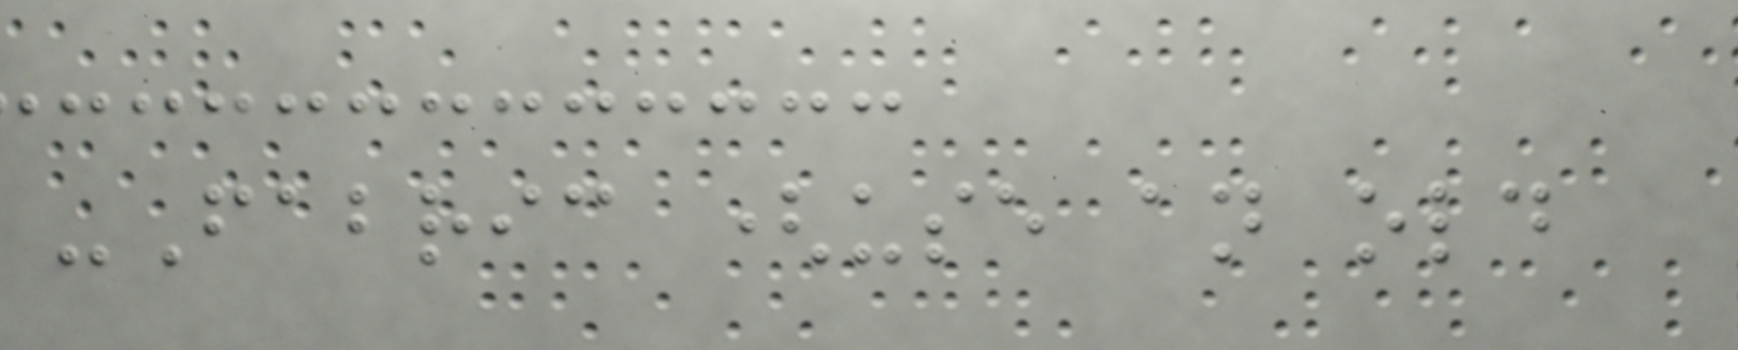-Fabric (use an old
